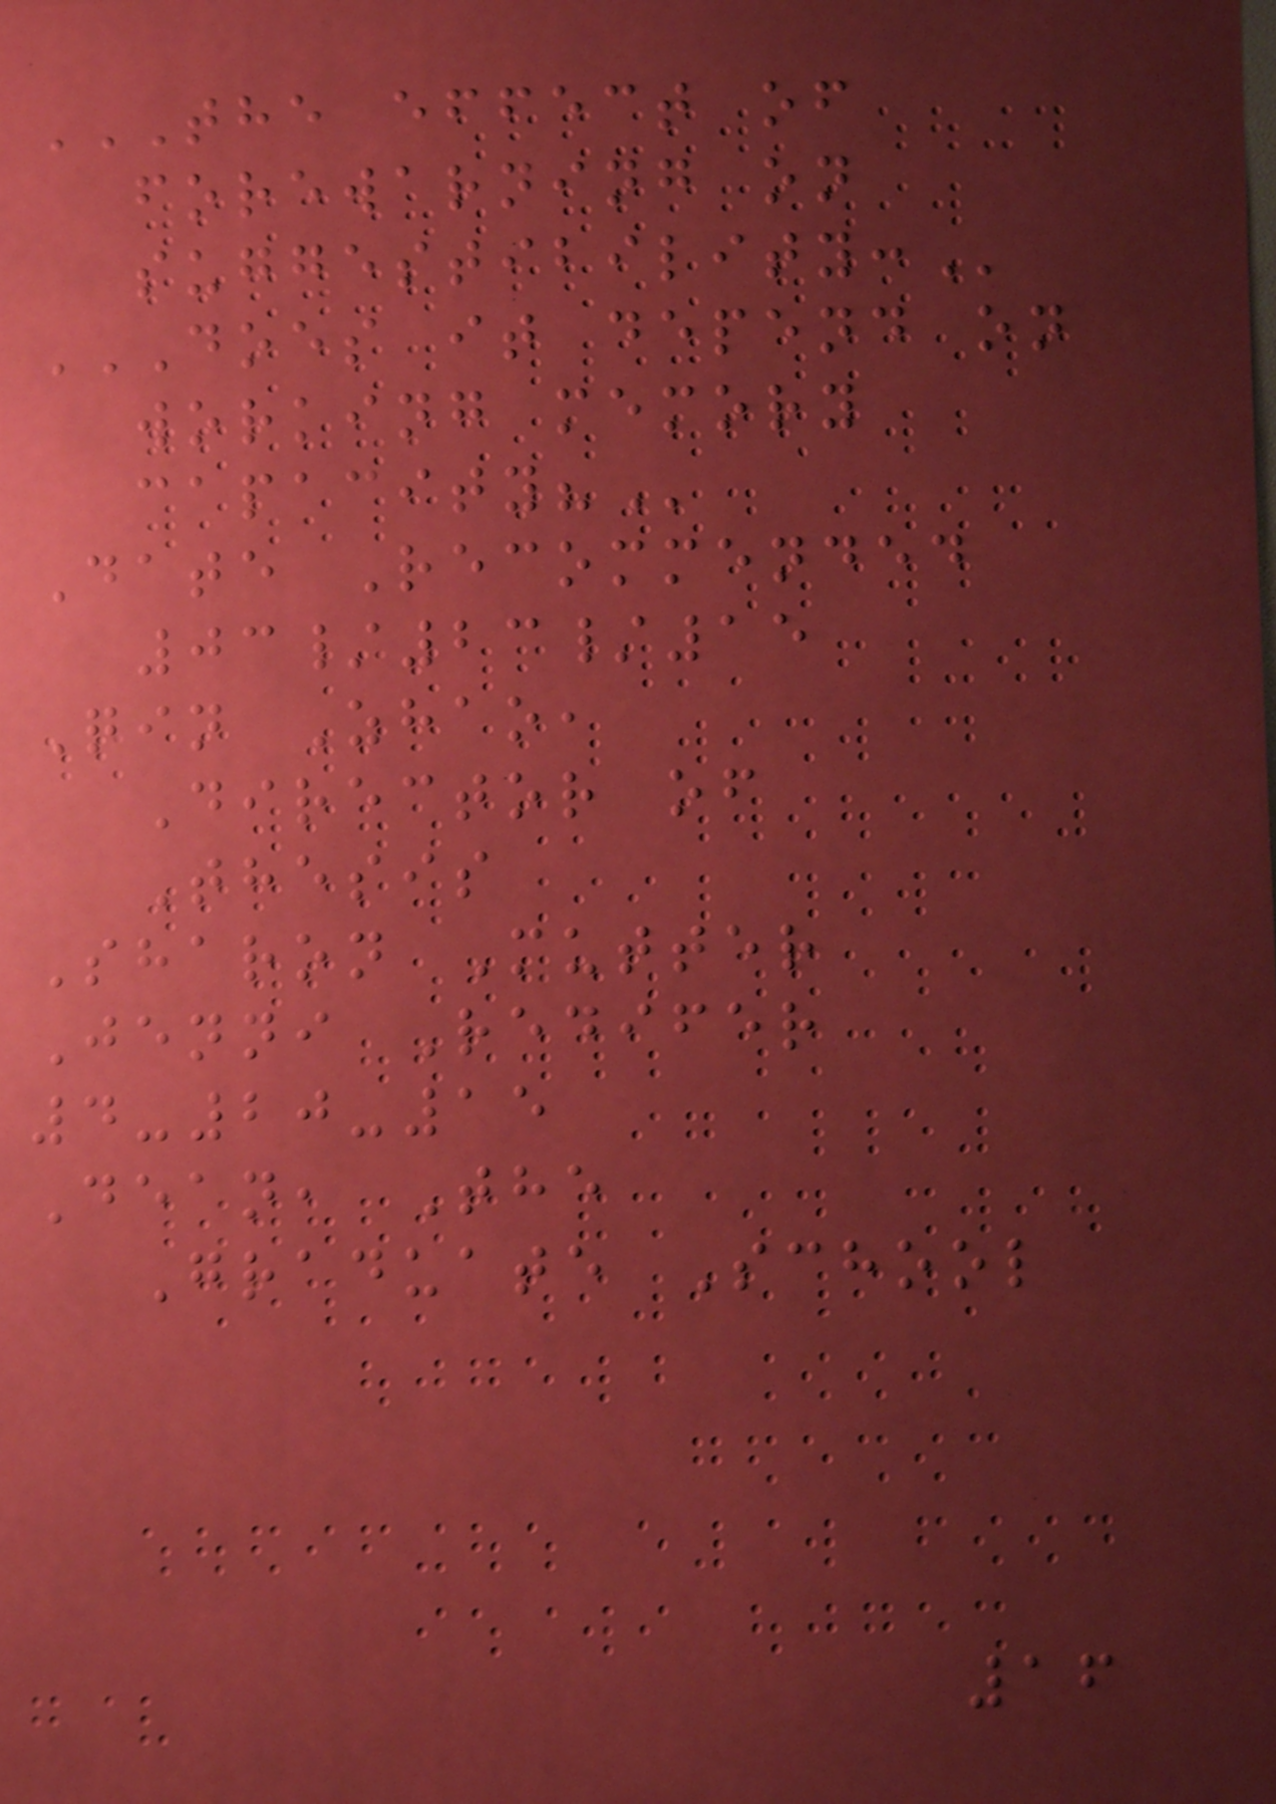THE EFFECT OF
FOREWARNING ON
SUGGESTIBILITY:
DOES IT DEPEND ON
WORKING MEMORY
CAPACITY?
Date Recommended
03/23/15
Qin Zhao,
Director of
Thesis
Sharon Mutter
Jenni Redifer
4-20-15
Dean, The
Graduate School
16
